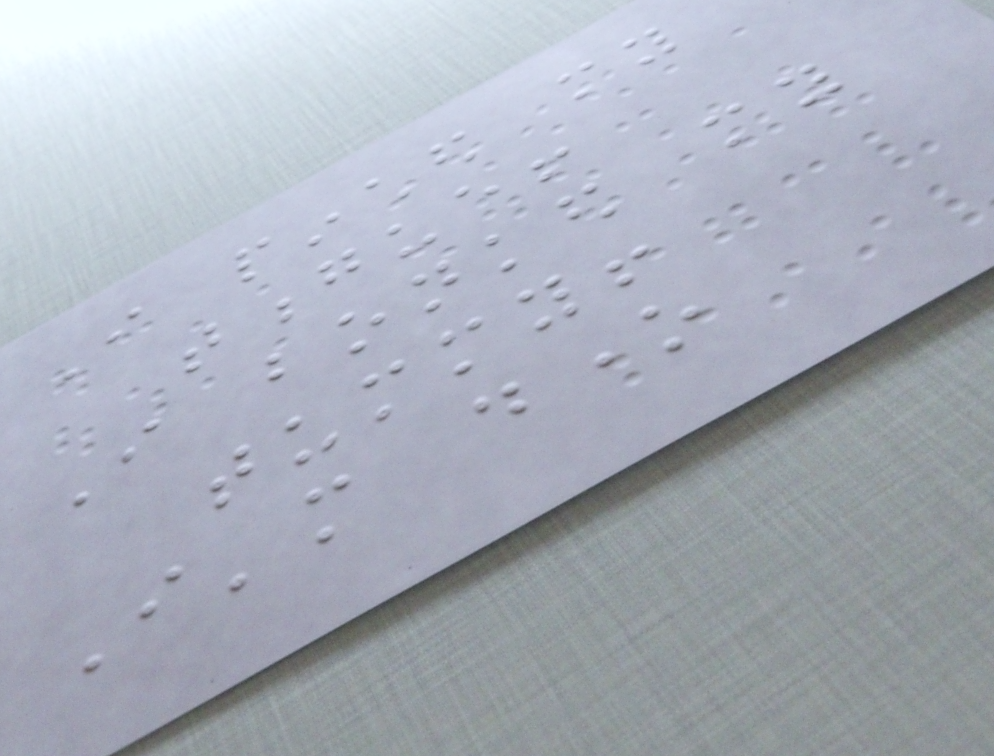I pinched my
tongue!
I bonked my
tummy!
I'm done
